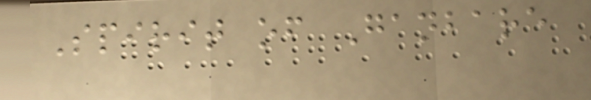Spirit of Ganbare
